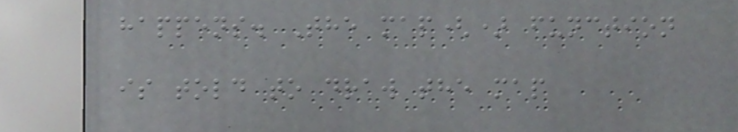happens. The map() function
is told to draw the map
